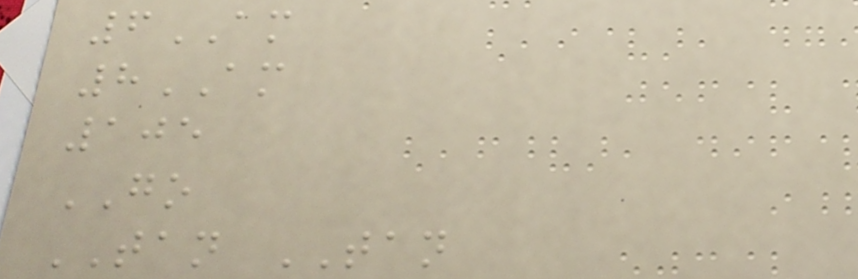6AM
8AM
105
GO
TAN TAN
